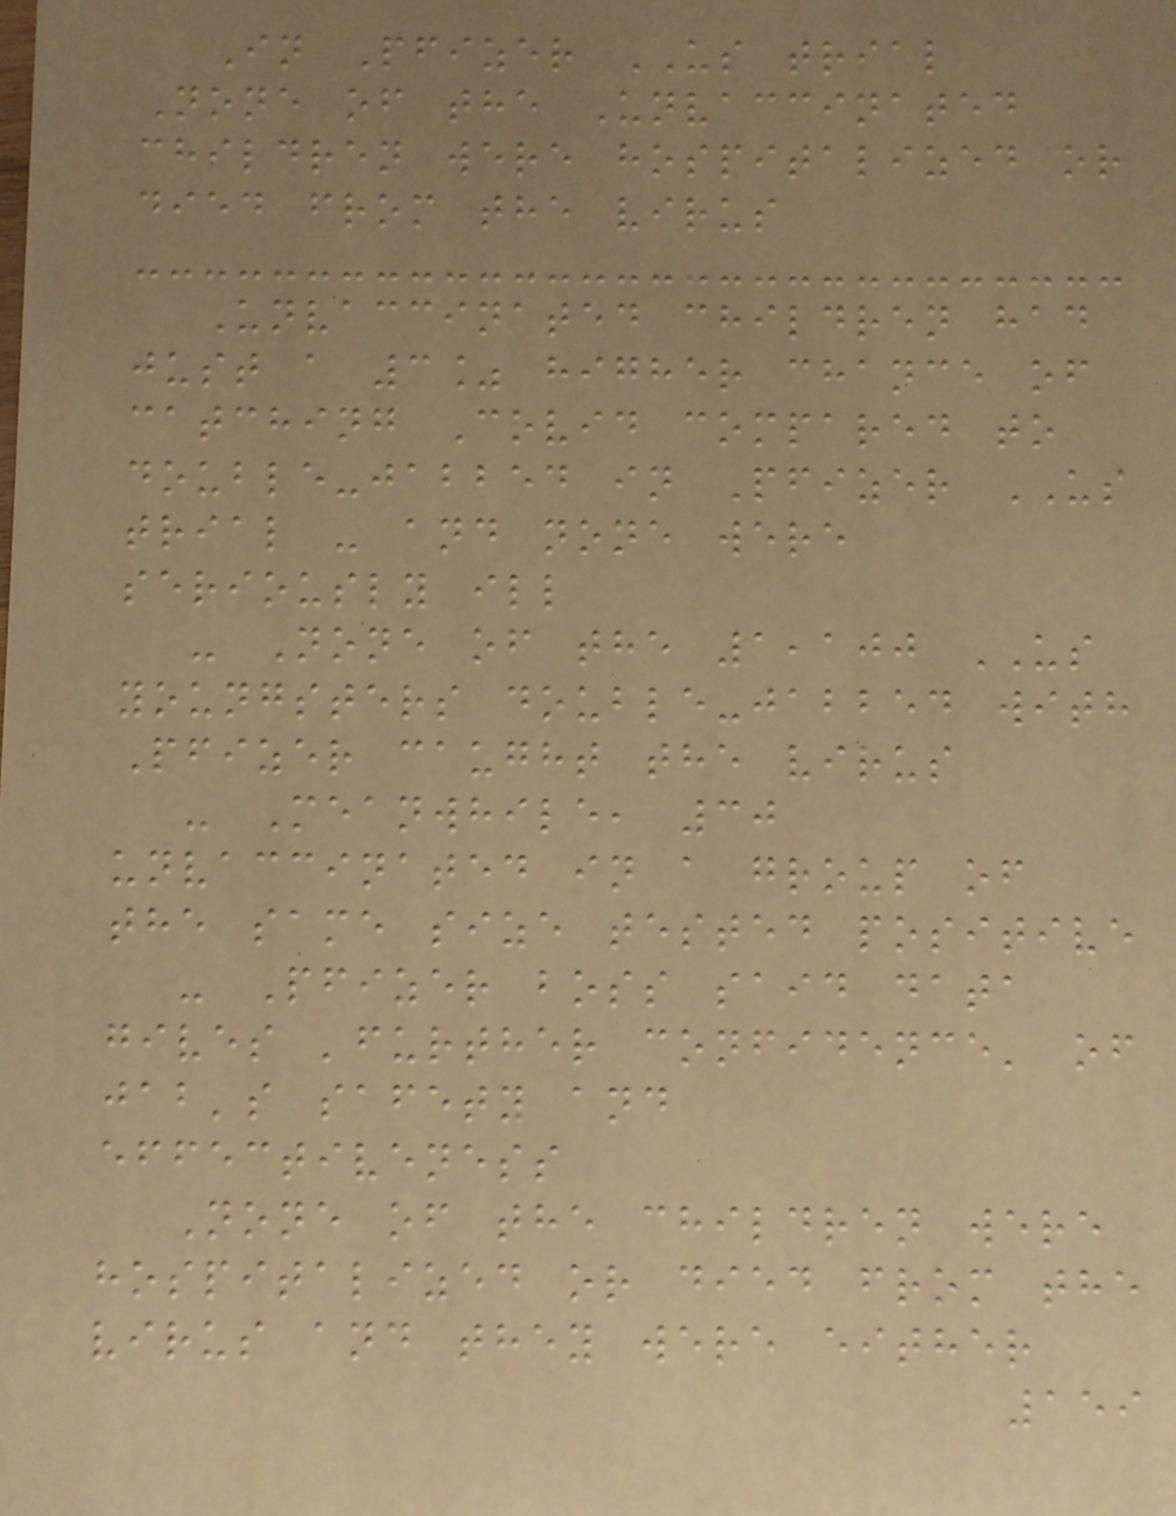In Pfizer US trial
None of the Unvaccinated
children were hospitalized or
died from the virus
Unvaccinated children had
just a 3% higher chance of
catching Covid compared to
double-jabbed in Pfizer US
trial - and none were
seriously ill
- None of the 1,100 US
youngsters double-jabbed with
Pfizer caught the virus
- Meanwhile, 30
unvaccinated in a group of
the same size tested positive
- Pfizer boss said data
gives 'further confidence' of
jab's safety and
effectiveness
None of the children were
hospitalized or died from the
virus and they were either
159
